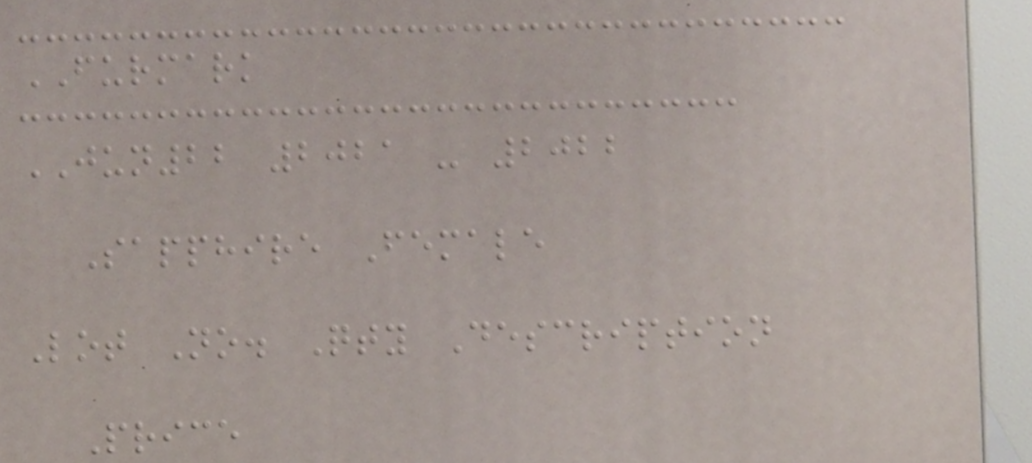FURMARK
JUN22 2021 - 2022
Sapphire Female
Lot No. Qty Description
Price
